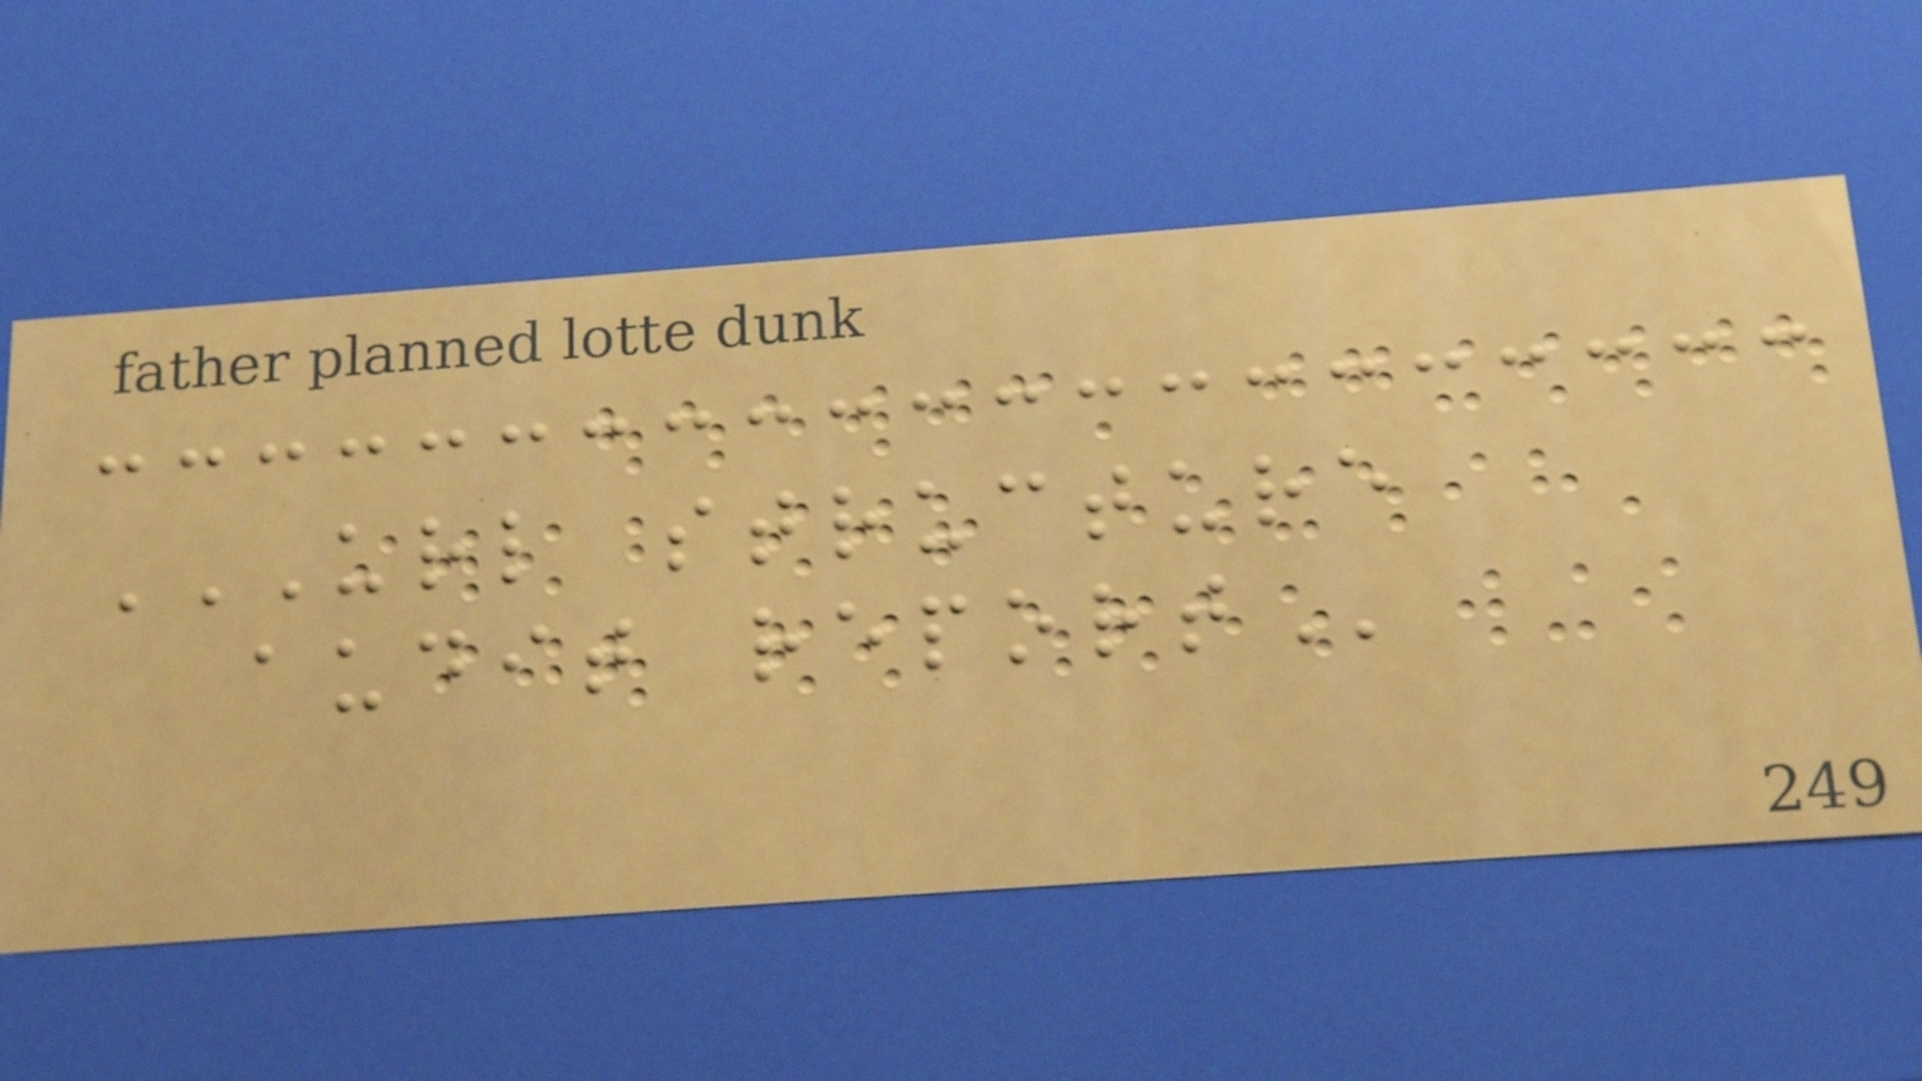URL STRUCTURE
AUDIT REPORT
